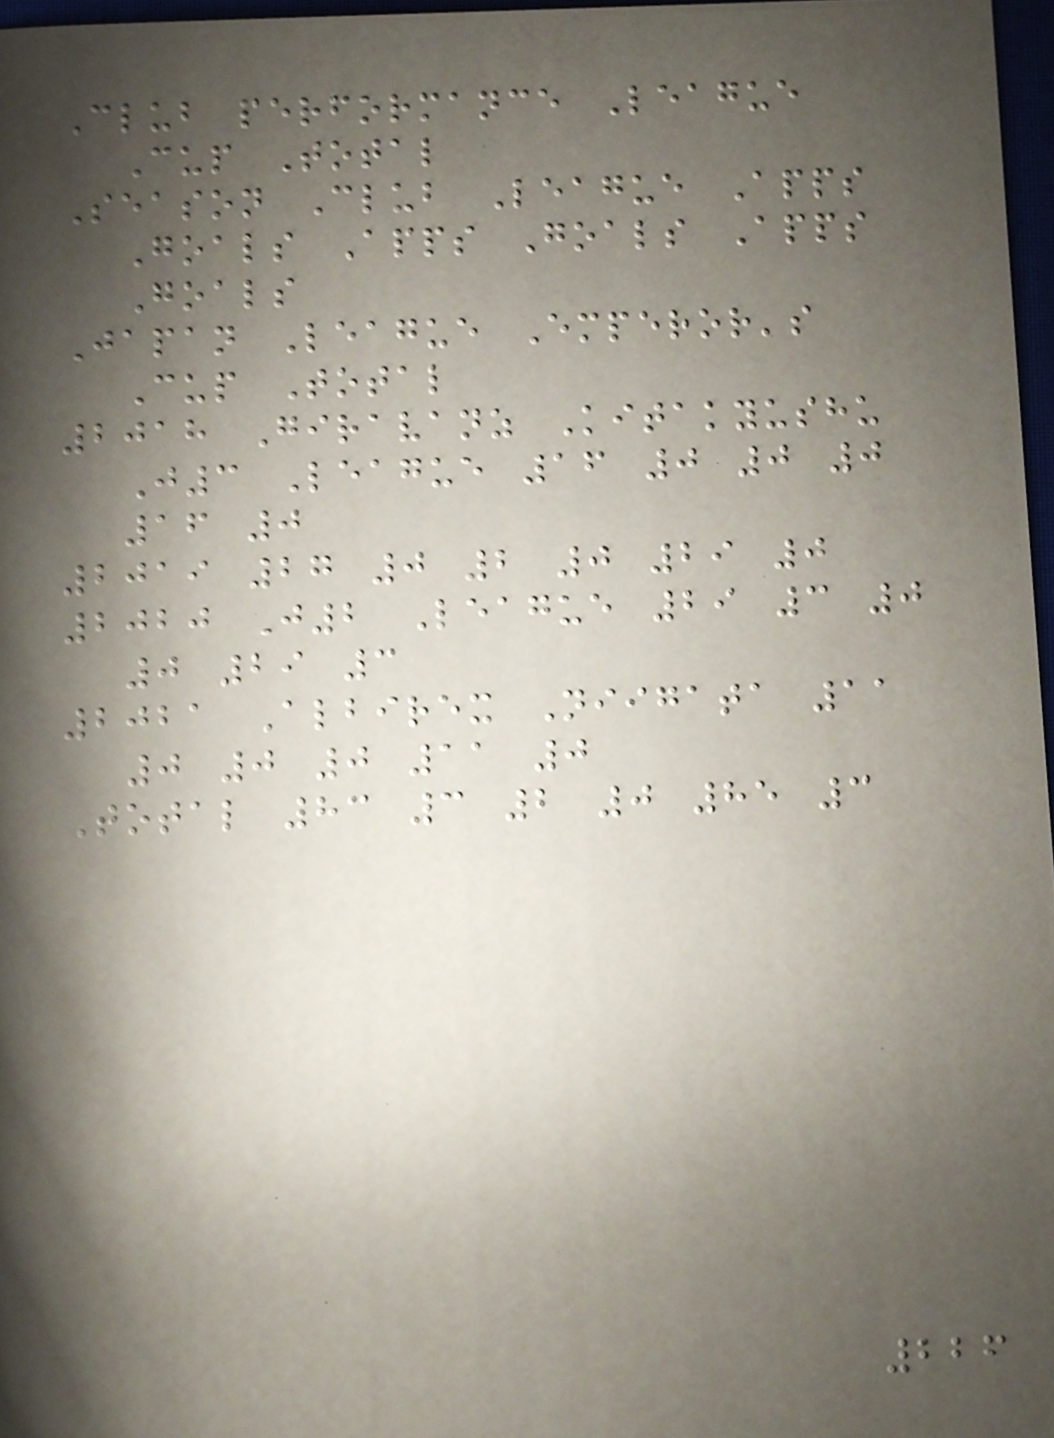Club performance League
Cup Total
Season Club League Apps
Goals Apps Goals Apps
Goals
Japan League Emperor's
Cup Total
2018 Giravanz Kitakyushu
J3 League 16 0 0 0
16 0
2019 27 0 2 0 29 0
2020 J2 League 29 3 0
0 29 3
2021 Albirex Niigata 11
0 0 0 11 0
Total 83 3 2 0 85 3
226
